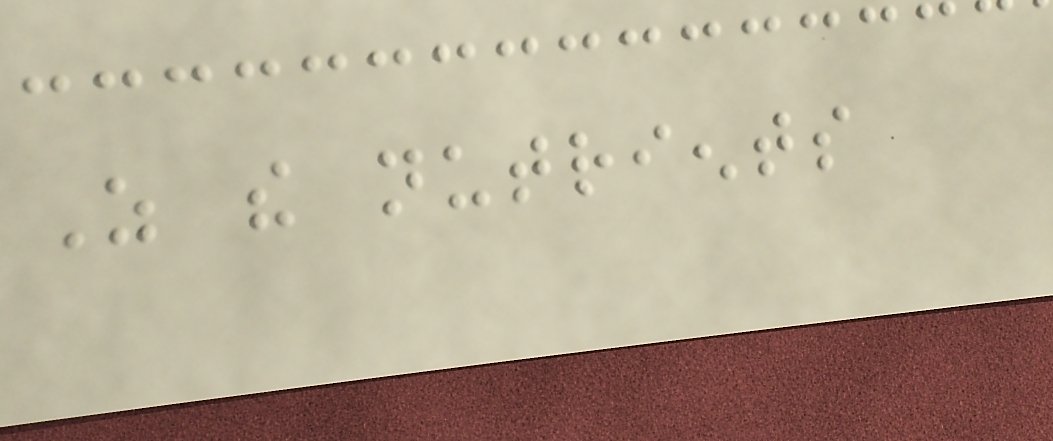As the nutrients
